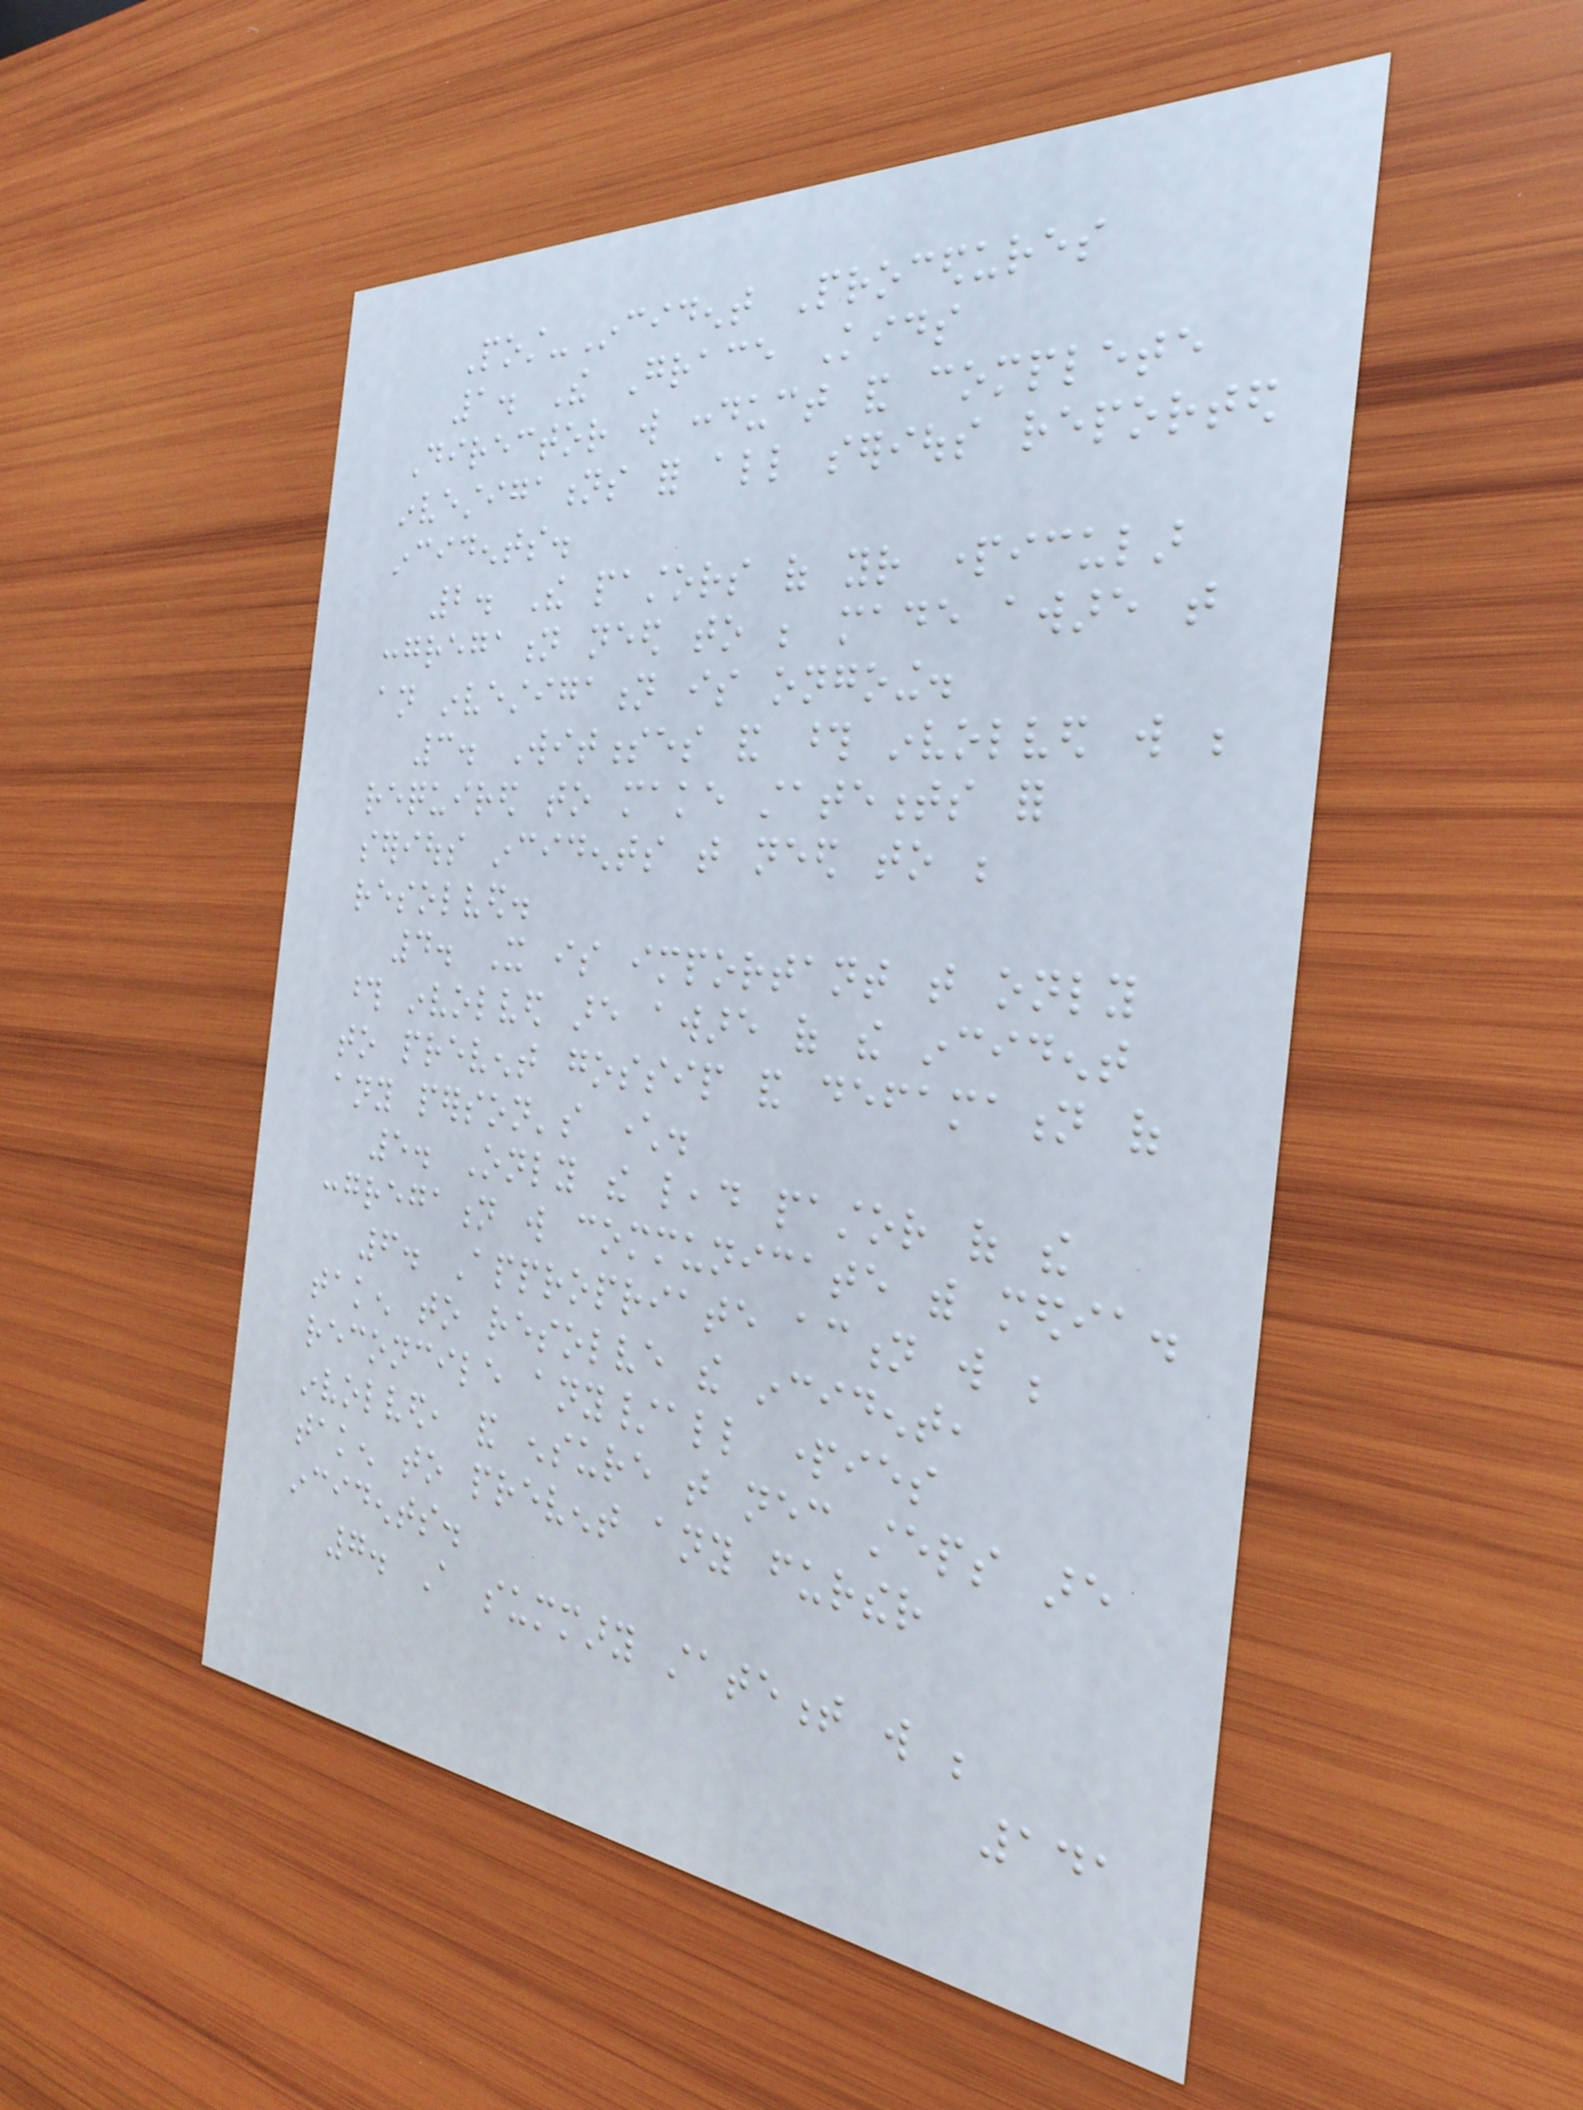Post-Incident Procedures
1. The Grace Kids
Director will conduct and complete
investigations for all serious reported
incidents.
2. The pastors of your particular
congregation need to be made aware that
an investigation is ongoing.
3. Witnesses and those involved will be
required to make statements for
serious incidents that need to be
resolved.
4. It is important that only
those involved are aware of the incident
to prevent gossip and defamation of
any person's character.
5. Only the lead pastor of the
congregation will communicate with media.
6. Appropriate action will be
taken to resolve the incident,
reconcile any/all parties
involved, and ensure that necessary steps are
taken to prevent any further
incidents.
7. A summary statement will be
141
